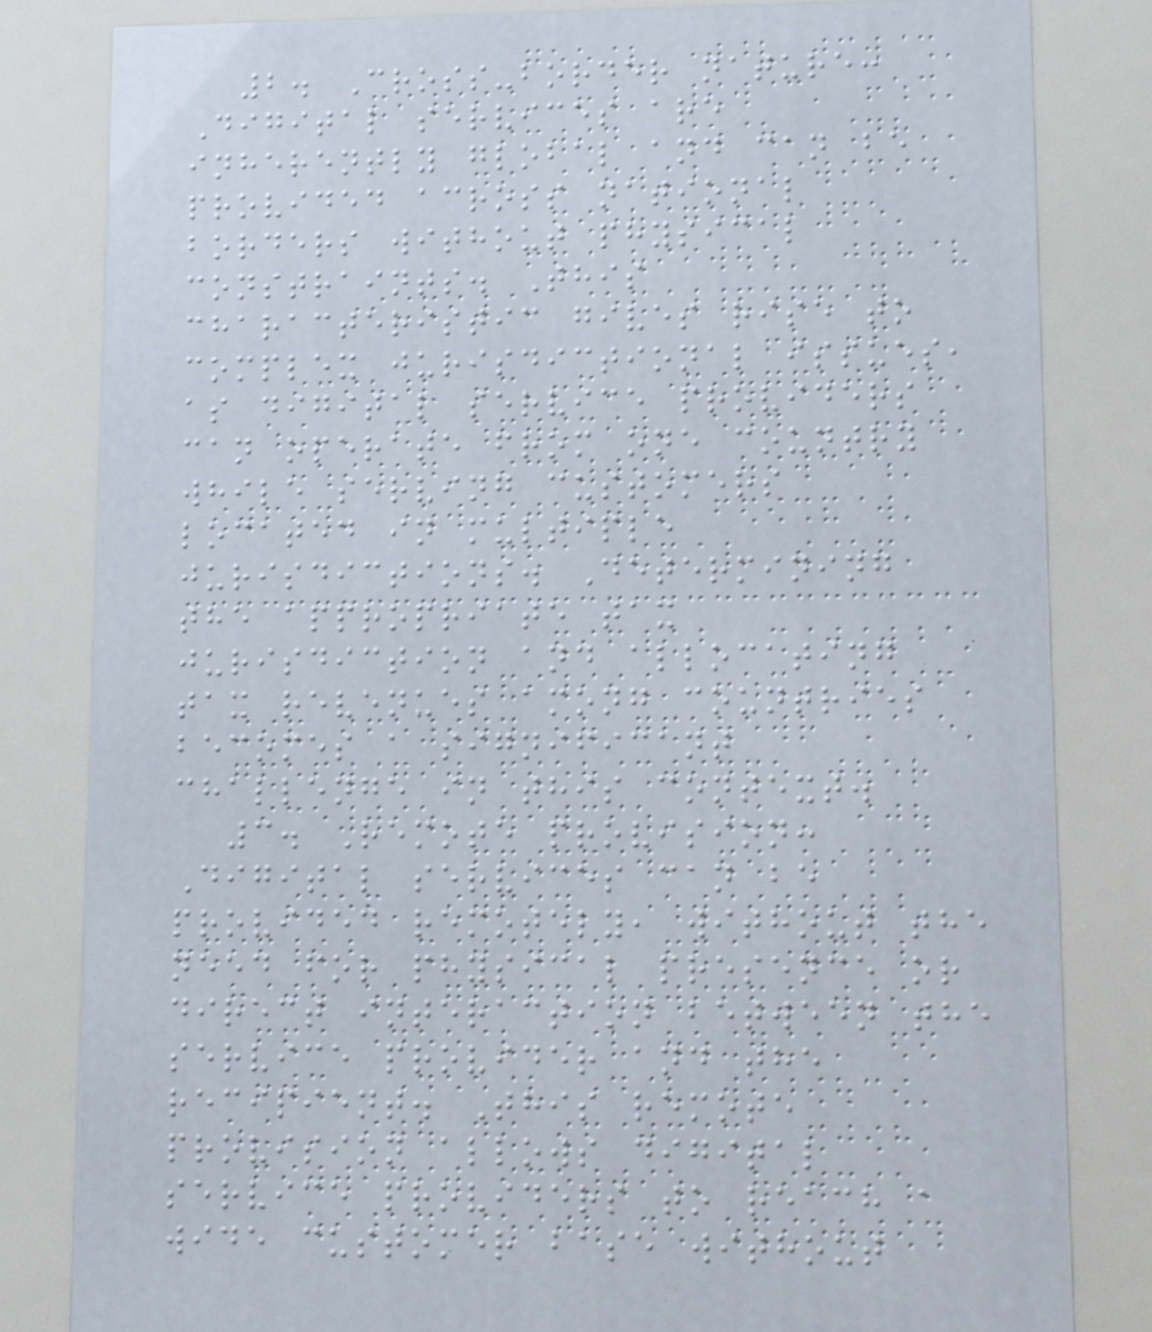2. Cross-border nature:
Digital services are
inherently global and can be
provided across national
borders without physical
constraints. This
characteristic gives rise to
complex jurisdictional issues,
as digital service providers
can operate from one country
while serving customers
located in multiple
jurisdictions. Determining
the appropriate tax
jurisdiction and allocating
tax revenues among countries
becomes a significant
challenge in this context.
3. Remote provision:
Digital services can be
provided remotely, without the
need for physical presence or
direct interaction between the
service provider and the
recipient. This remote
provision allows digital
service providers to reach a
wide customer base without
